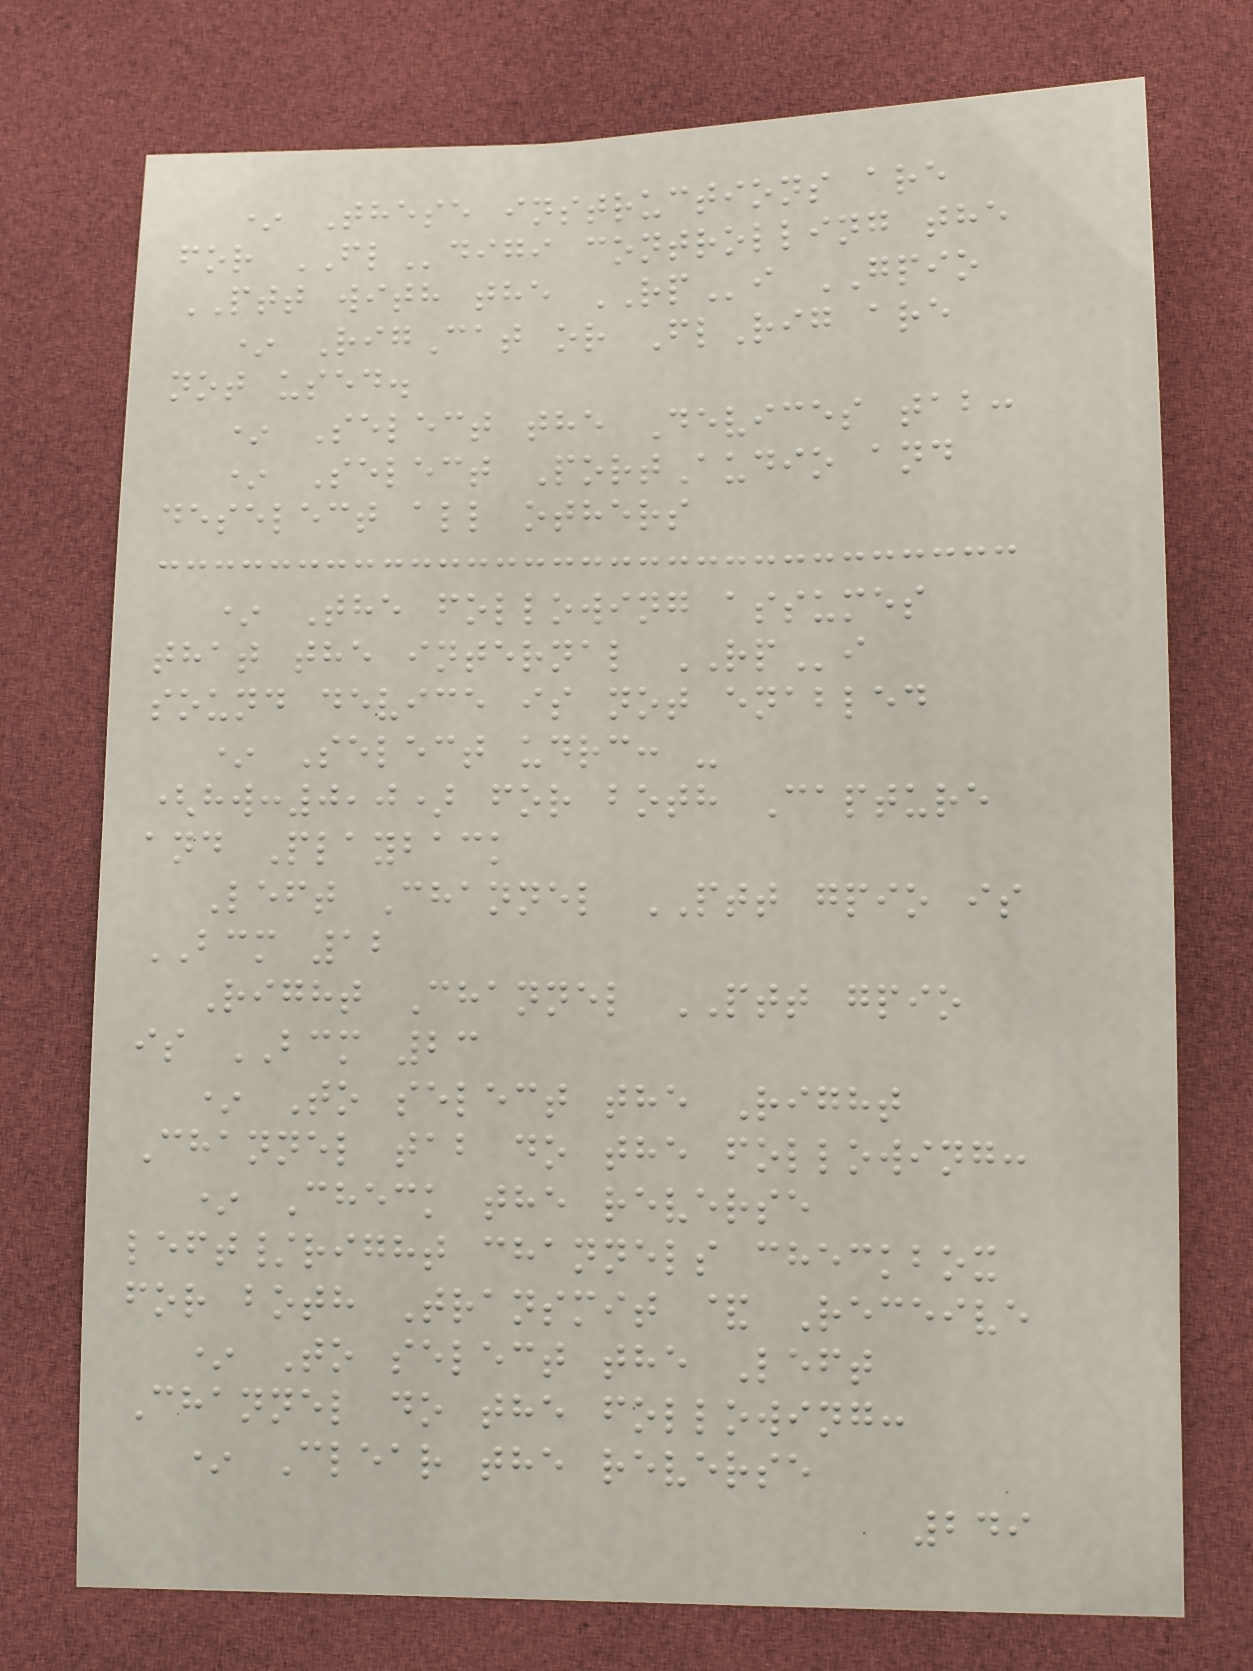* These instructions are
for FLdigi controlling the
PTT with the RPi GPIO
* RigCat or FlRig are
not used.
* Select the Devices tab:
* Select PortAudio and
deselect all others
* The following assumes
that the internal RPi
sound device is not enabled
* Select udrc: -
(hw:0,0) for both Capture
and Playback
Left Channel PTT gpio is
BCM 12
Right Channel PTT gpio
is BCM 23
* To select the Right
Channel tab do the following:
* Check the reverse
left/right channels checkbox
for both Transmit & Receive
* To select the Left
Channel do the following:
* Clear the reverse
249
